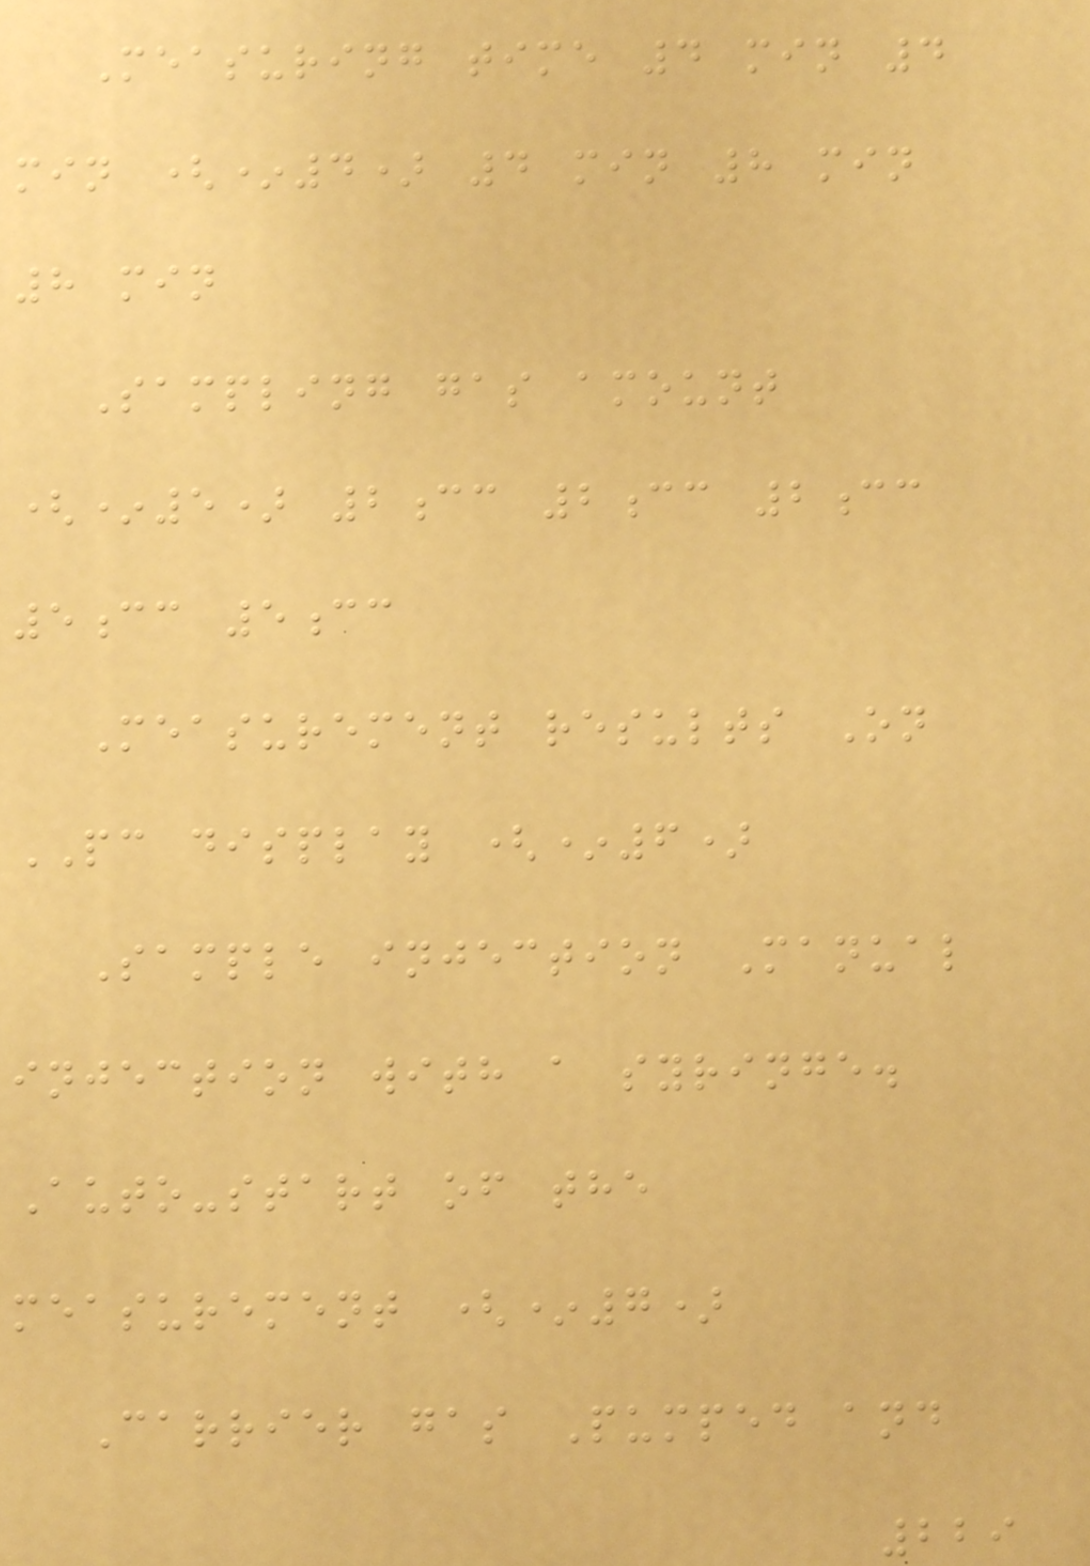Measuring time 4 min 4
min (*4) 4 min 8 min
8 min
Sampling gas amount
(*5) 2cc 2cc 2cc
5cc 5cc
Measurement results On
PC display (*6)
Sample injection Manual
injection with a syringe.
Auto-start of the
measurement (*7)
Carrier gas Pumped and
229
